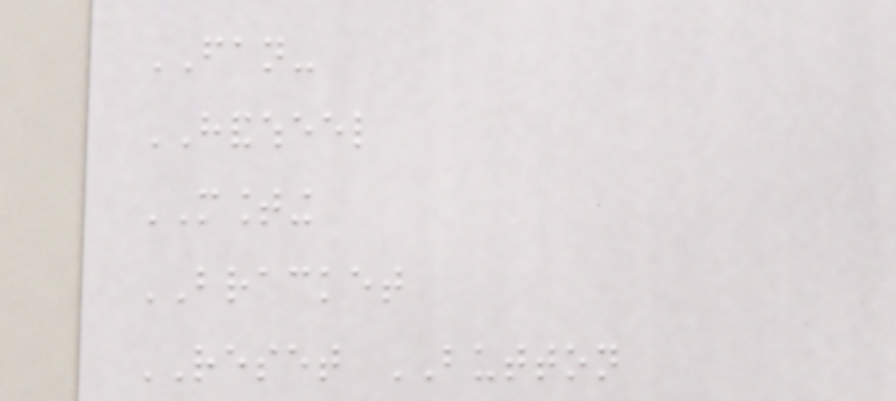FAN-
HANDWHEEL
MOUNTING
BRACKET
RESET BUTTON
